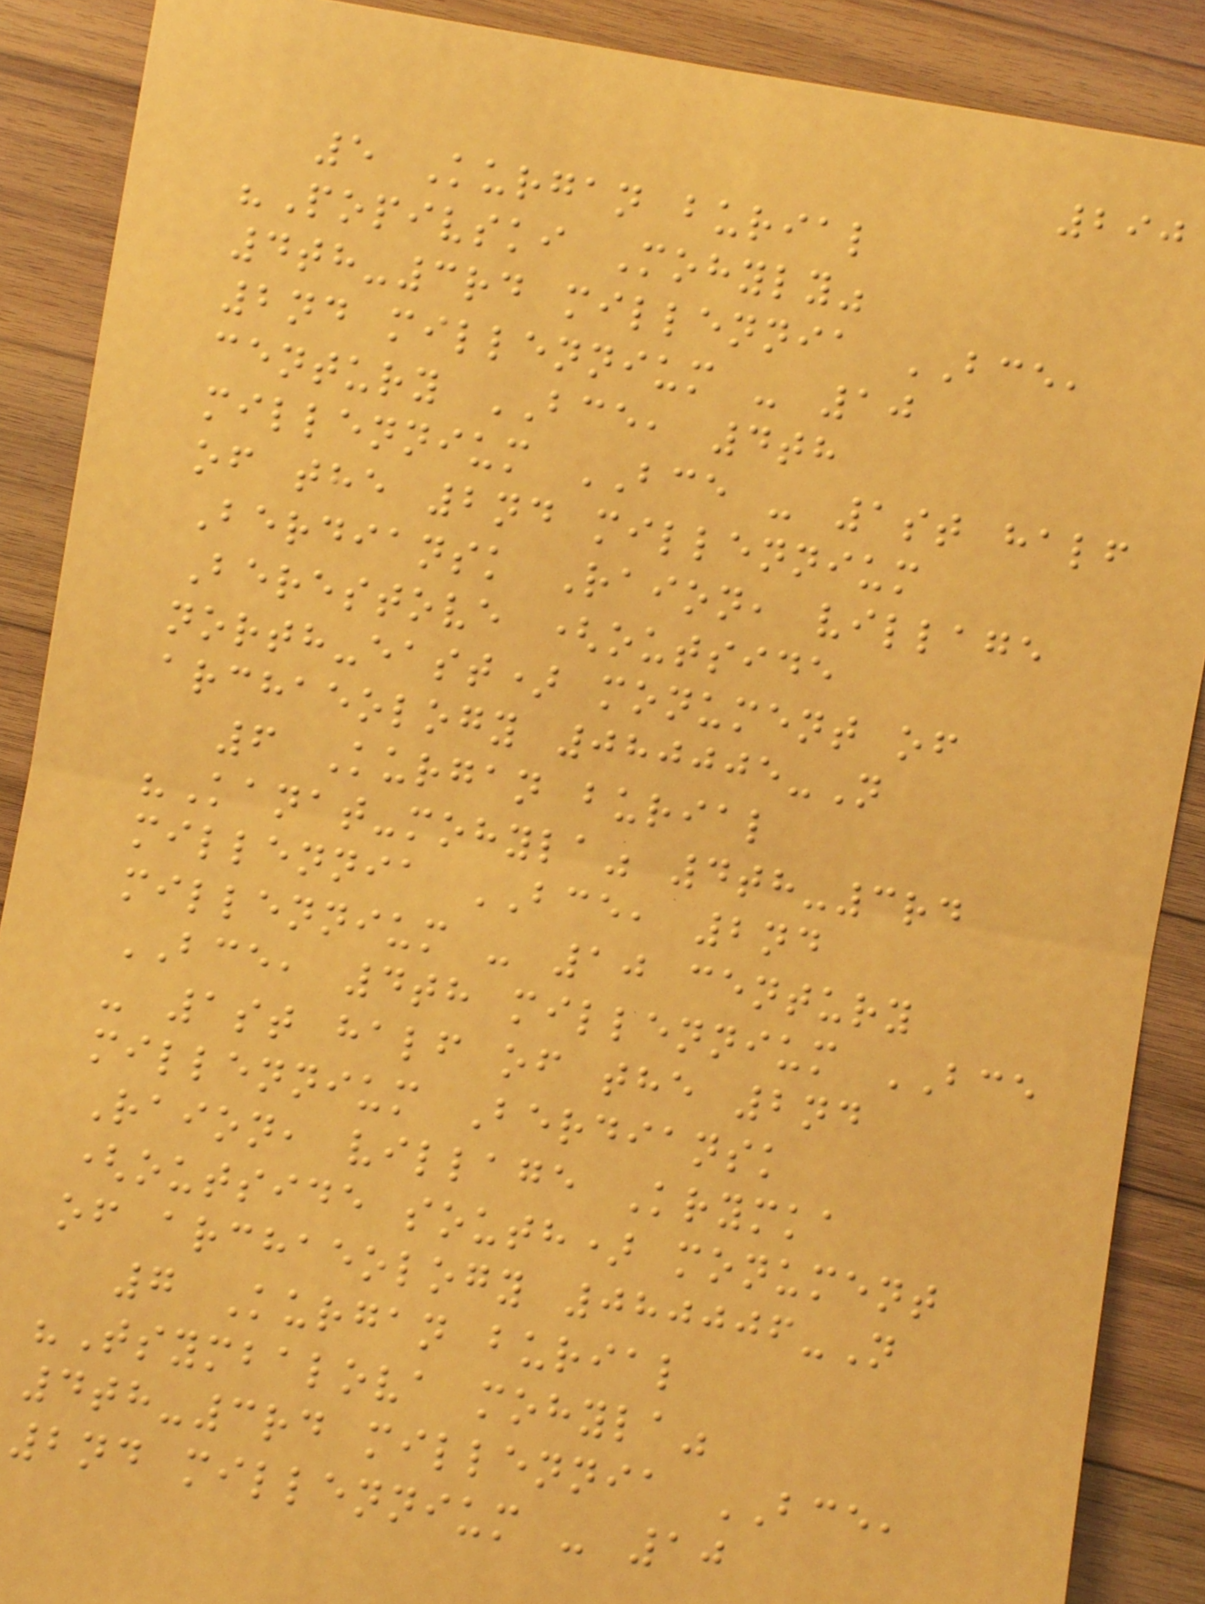290
5 Kurgan burial
"Popivski Mohyly"
4th-3rd millennia BCE,
2nd millennium - 10
century BCE, 4th
millennium BCE - 1st half
of the 2nd millennium
Berdiansk Raion, village
Berestove (outside
north-east) monument of
archaeology 080005-N
6 Kurgan burial
"Kanat-mohyla" 4th-3rd
millennia BCE, 2nd
millennium - 10 century
BCE, 4th millennium BCE
- 1st half of the 2nd
millennium Berdiansk
Raion, village Krymka
(outside south) monument
of archaeology 080006-N
7 Kurgan burial
"Tsymbalova mohyla"
4th-3rd millennia BCE,
2nd millennium - 10
